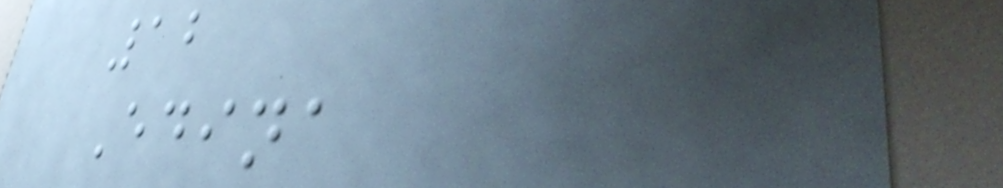12
Edina
